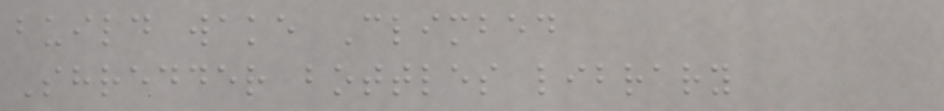build wake Climbed
Shredder bottles library
